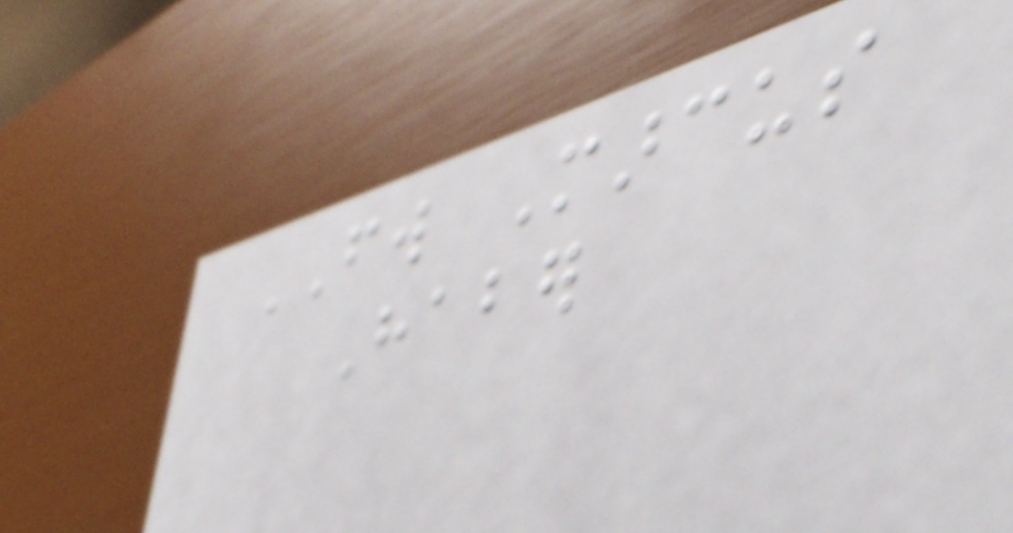FW Marcus
Haber
